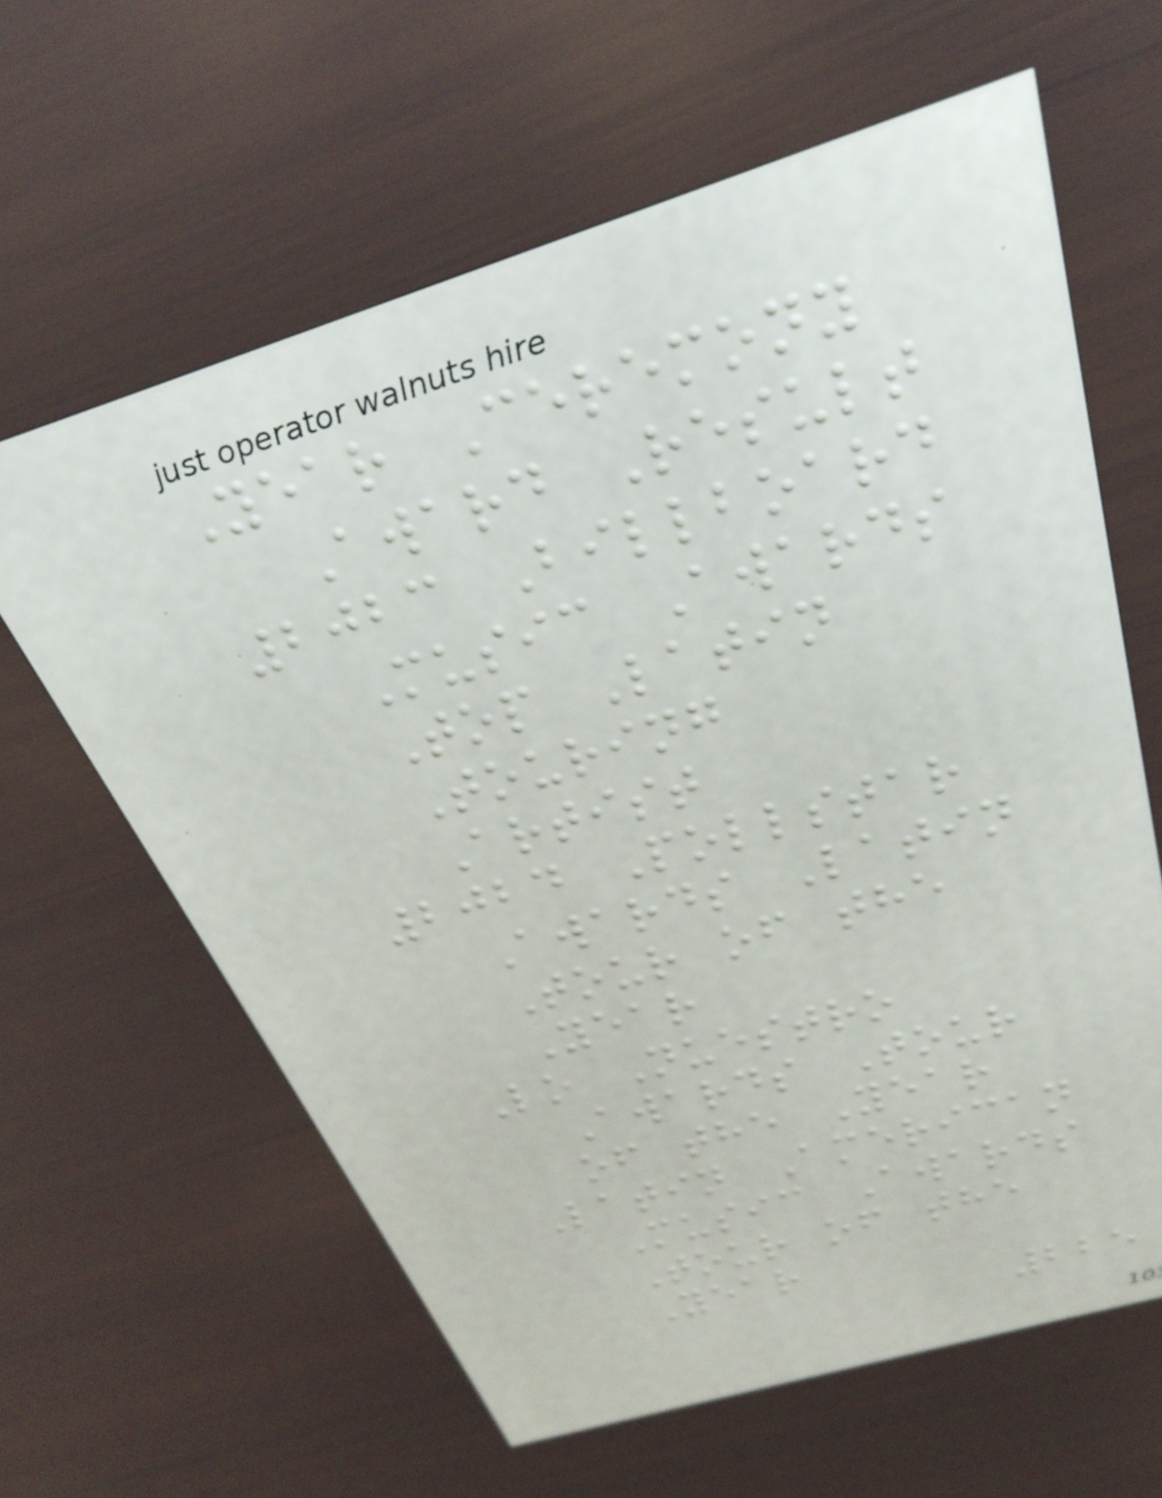Year Ceremony
Award Result
2023 Billboard
Music Awards
Top Latin
Touring
Artist
2024 Pollstar
Awards Latin
Tour of the
Year
Lo Nuestro
Awards Tour
of the Year
Latin American
Music Awards
Tour of the
Year
225
